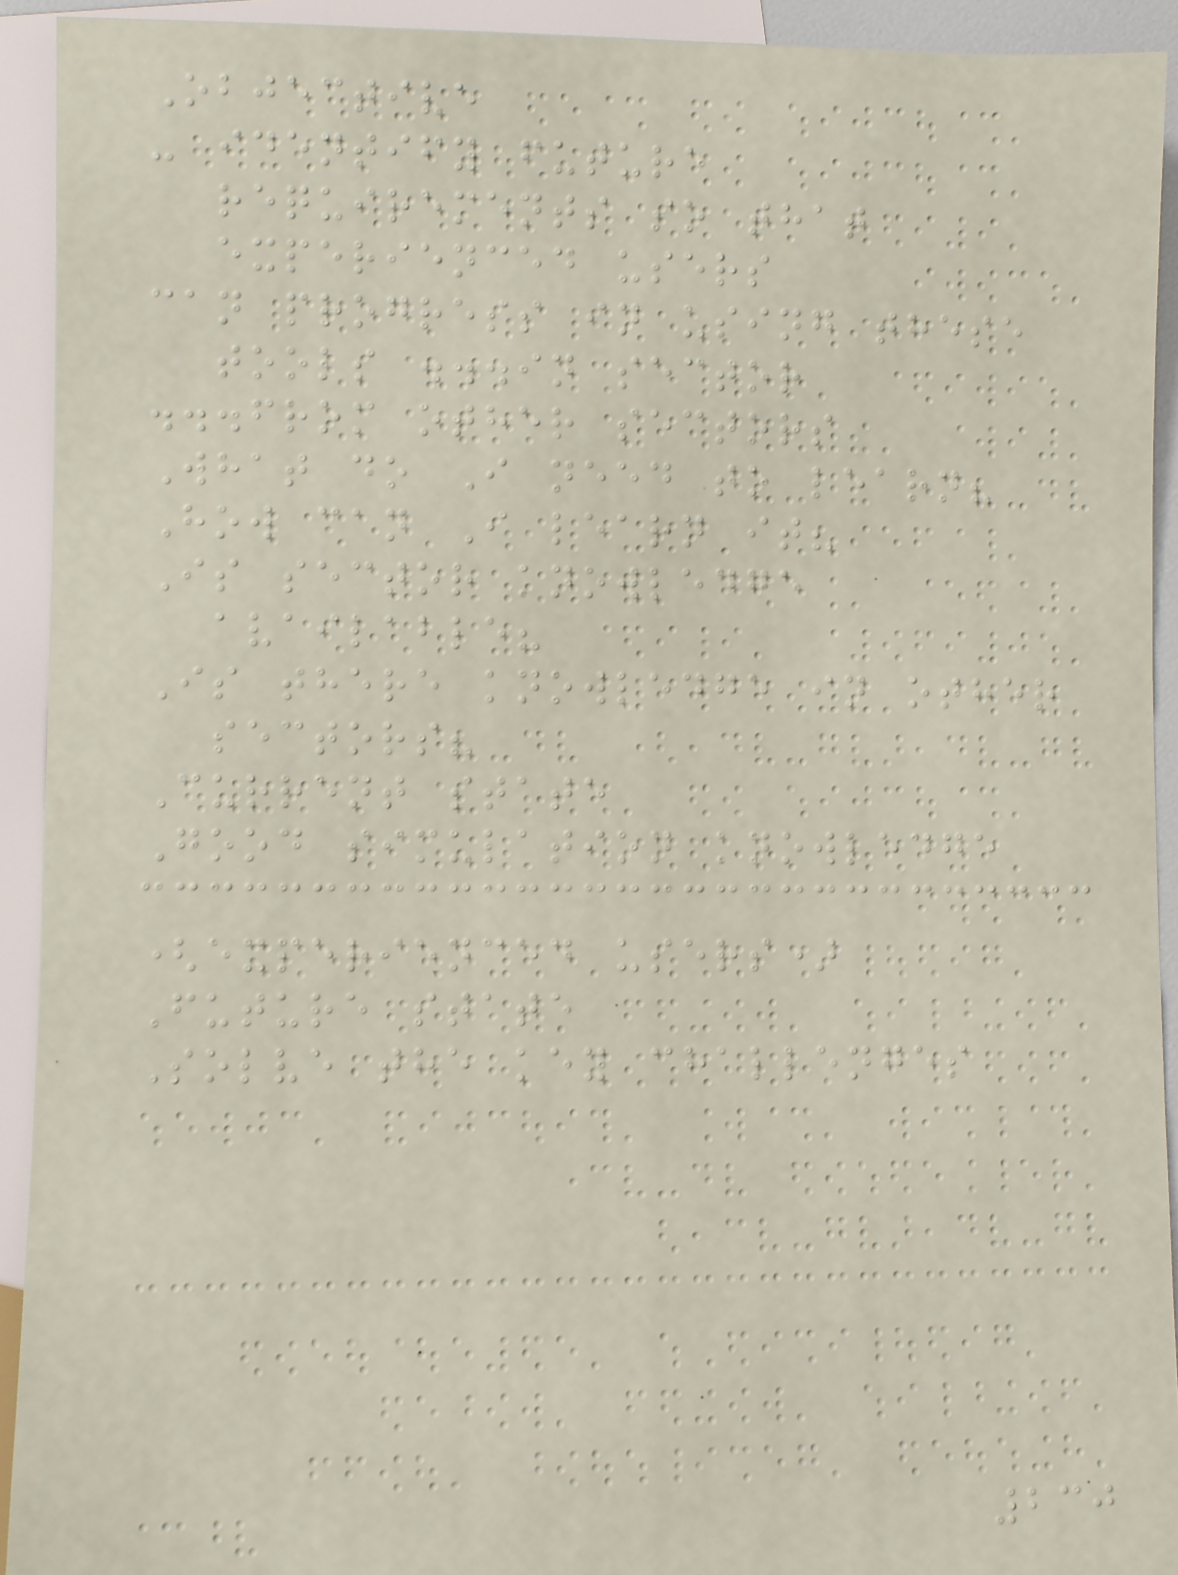Objective
- identify future
requirements so that
experienced users
can progress in using these
tools ...in sector
...from other sectors
What do I need to learn?
How can I learn it?
Is sector knowledge
available?
Is there knowledge in other
sectors?
Current state
Good simulation knowledge
(experienced users)
Future state
Solve the key challenges
230
